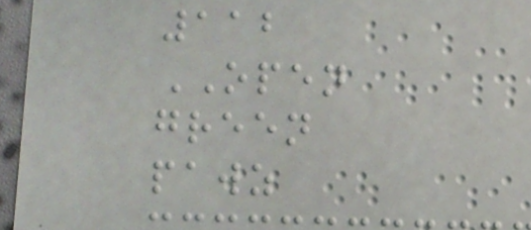112
OPEN
green
pawz
